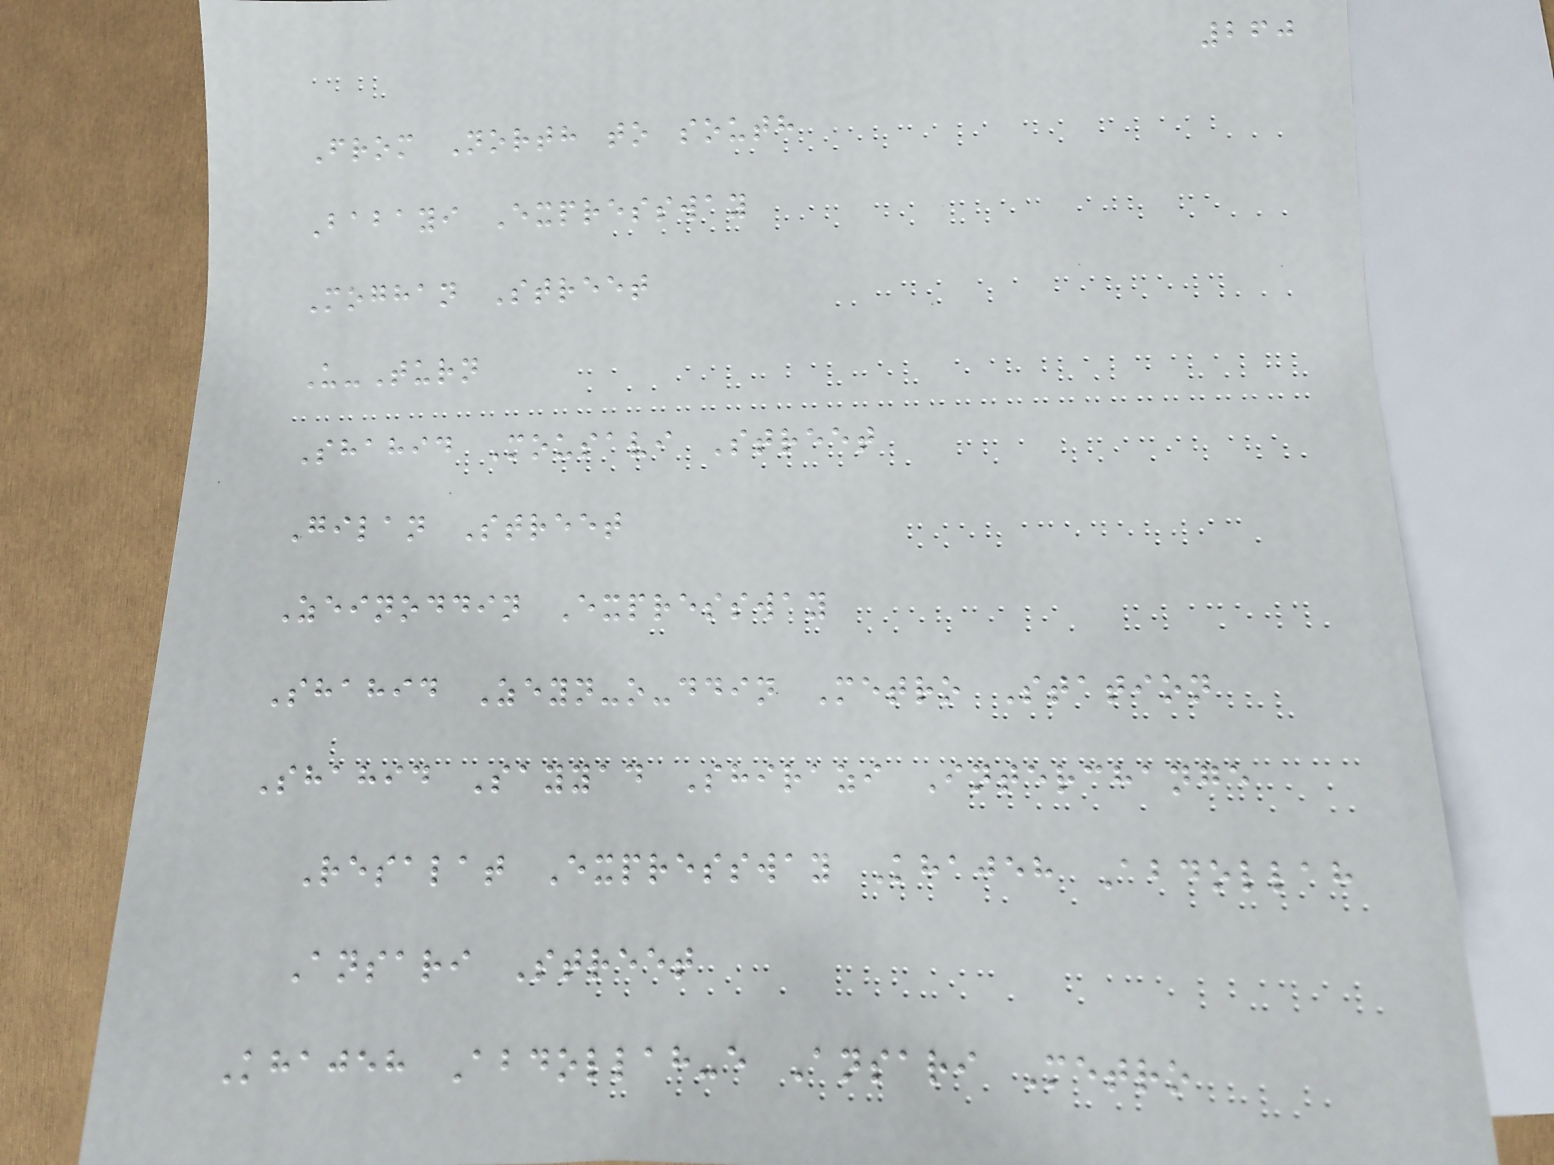260
From North to south
Babayi Expressway
Moghan Street
U-Turn
Shahid Mousavi Street
Gilan Street
Zeinoddin Expressway
Shahid Zeyn-o-ddin Metro Station
Shahid Sayyad Shirazi Interchange
Resalat Expressway Khajeh Abdollah
Ansari Street
Khajeh Abdollah-e Ansari Metro
